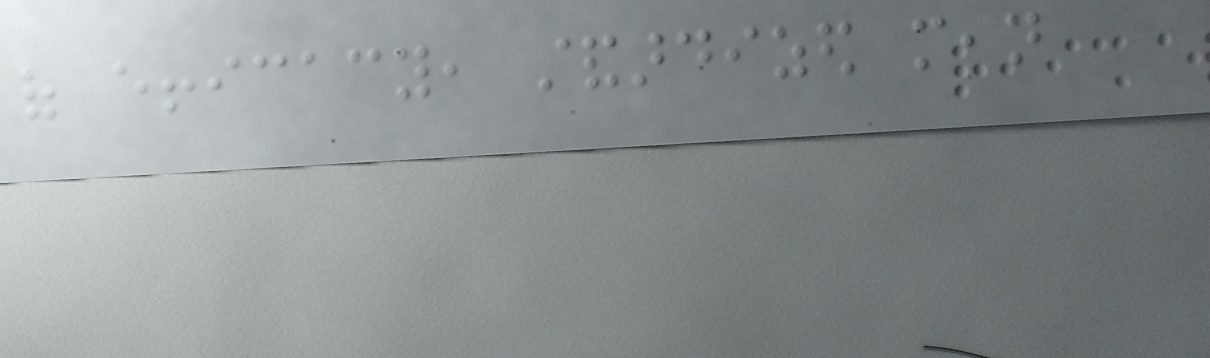of efficacy, standardized mean
